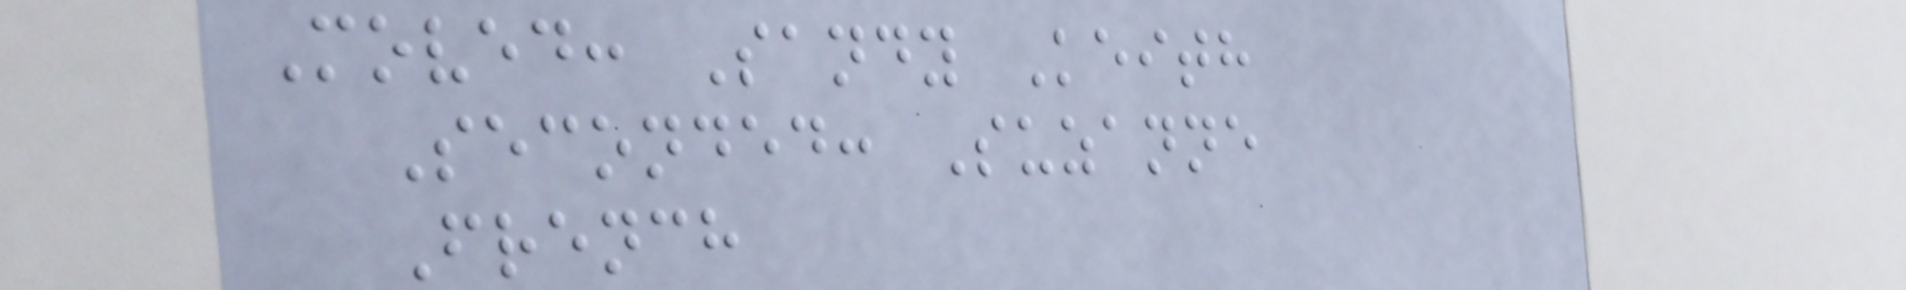Moved: Sandy Keith
Seconded: Suzanne
French
